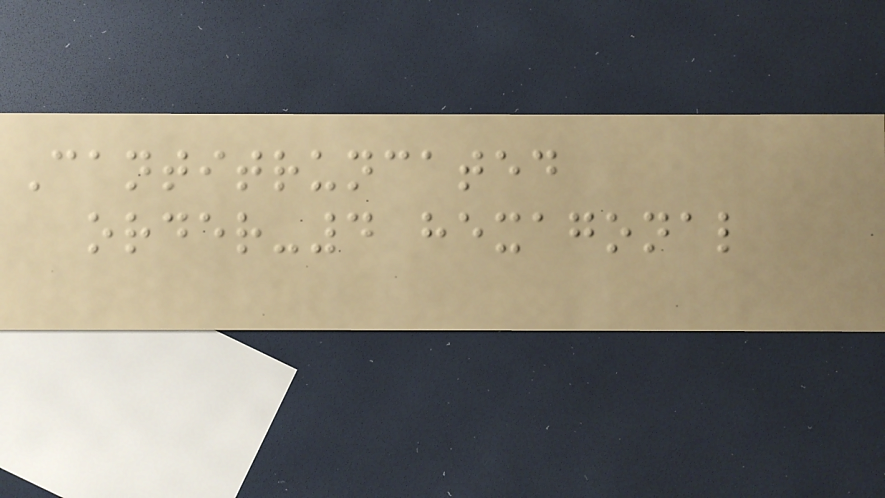Cantitruncated
order-4 hexagonal
